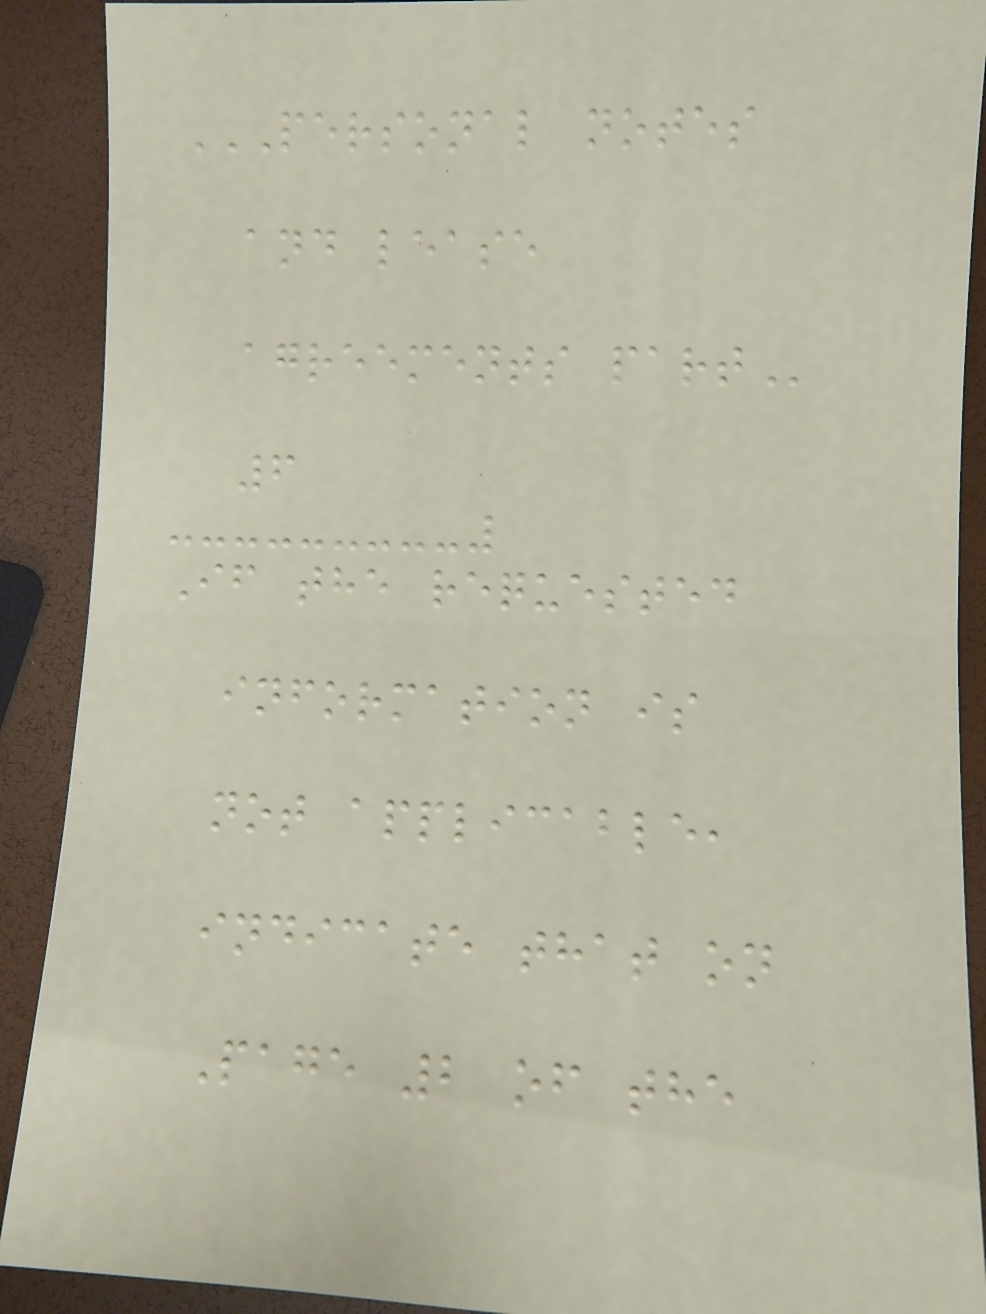PERSONAL NOTES
AND LEASE
AGREEMENTS PART
6
If the requested
information is
not applicable,
indicate that on
Page 2 of the
